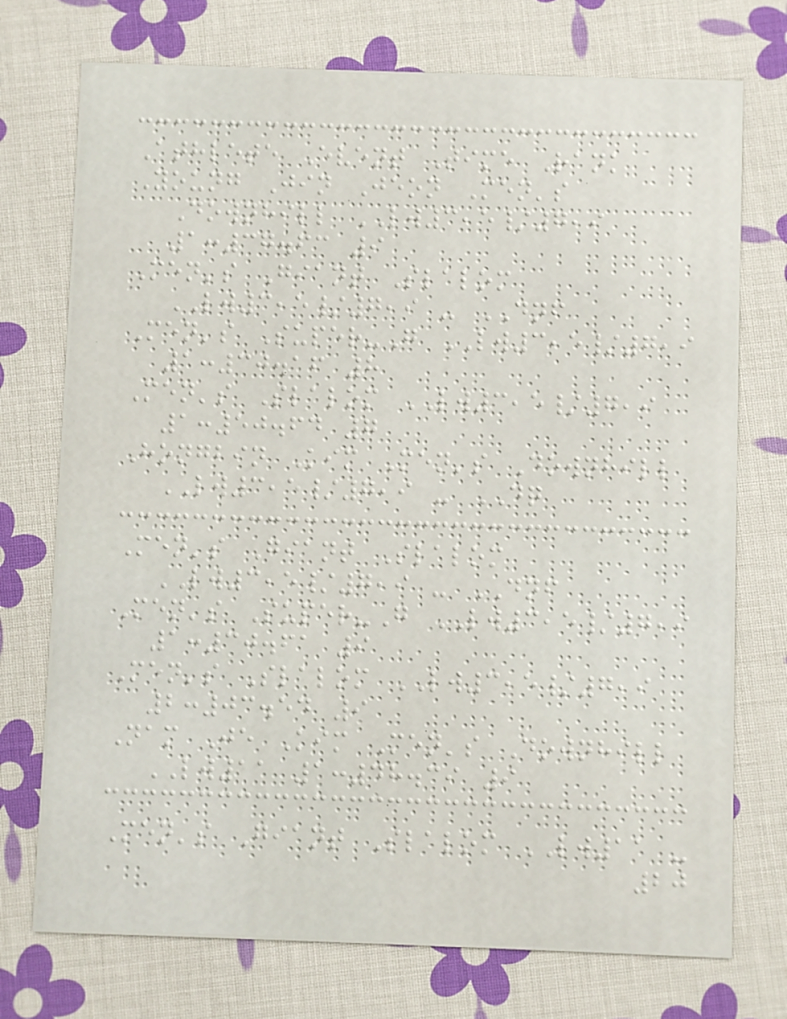Athlete Event Time Rank
Young Jin Jeon Men's
Downhill LW3,5/7,9
1:37.63 9
Men's Giant Slalom
LW3,5/7,9 - DNF
Men's Super-G LW3,5/7,9
1:30.16 8
Men's Slalom LW3,5/7,9
1:50.64 7
Hongbin Kim Men's Downhill
LW3,5/7,9 - DQ
Men's Giant Slalom
LW3,5/7,9 - DNF
Men's Super-G LW3,5/7,9
1:30.61 9
Men's Slalom LW3,5/7,9
2:03.54 9
Nam Je Kim Men's Downhill
LW11 1:48.39 9
Men's Giant Slalom LW11 -
20
